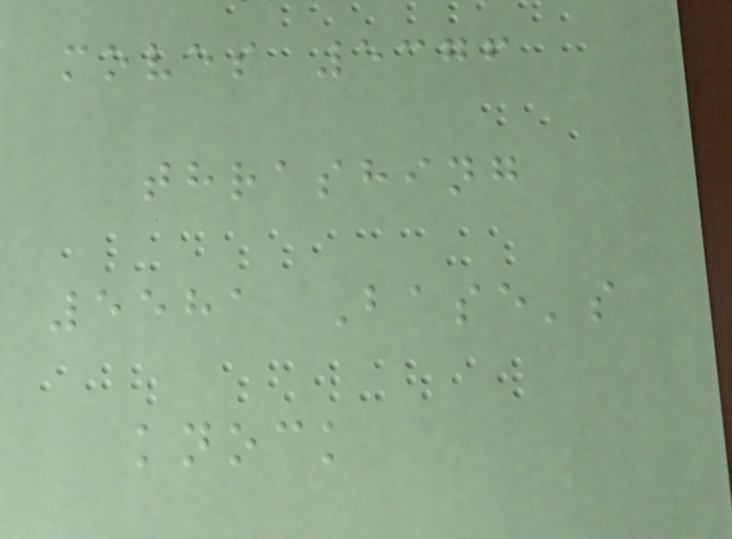moves 5376
thrashing
5581 Base's
knock
